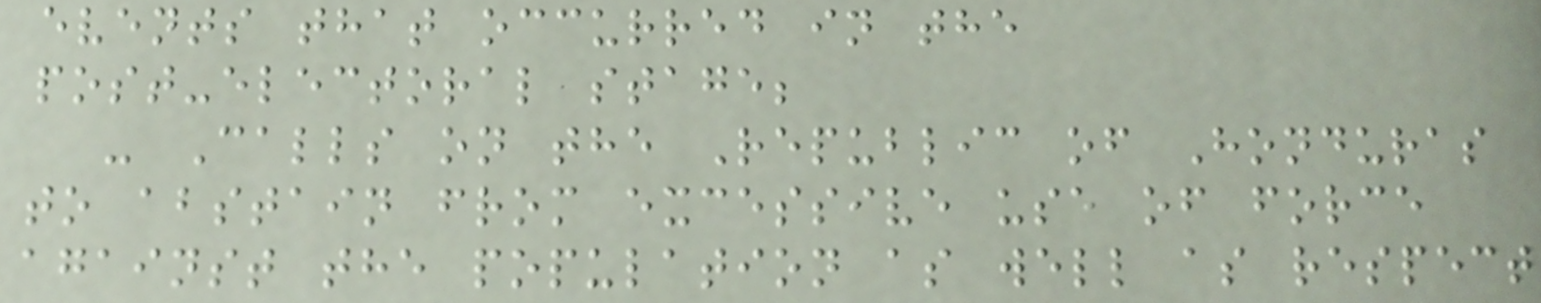events that occurred in the
post-electoral stage;
- Calls on the Republic of Honduras
to abstain from excessive use of force
against the population as well as respect
